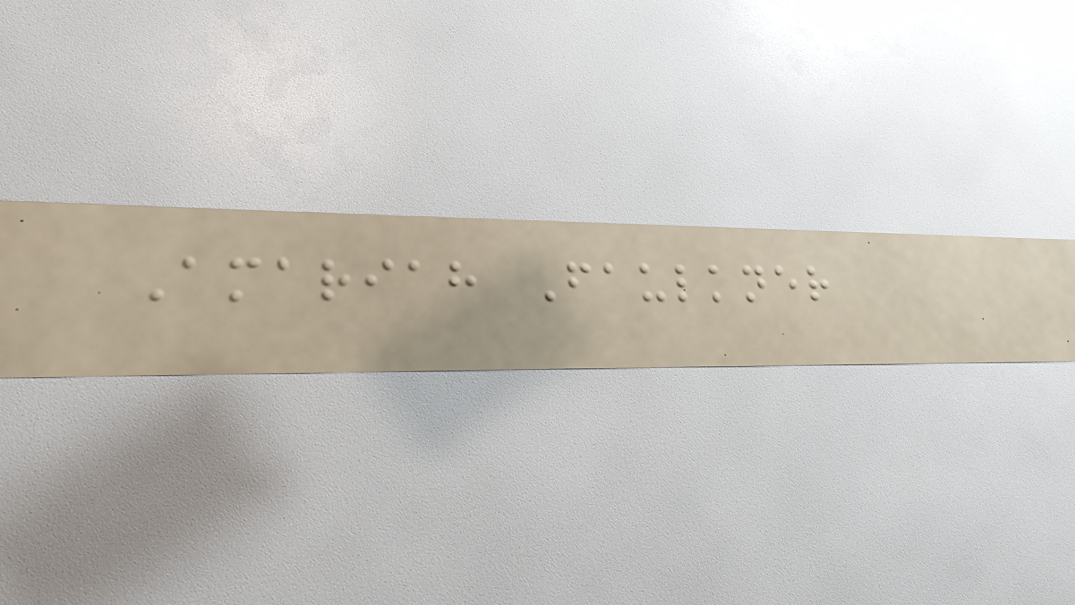Amariah Faulkner
